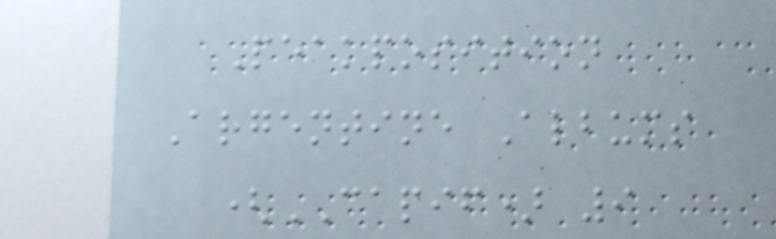Peakposition
Argentine Albums
(CAPIF) 9
